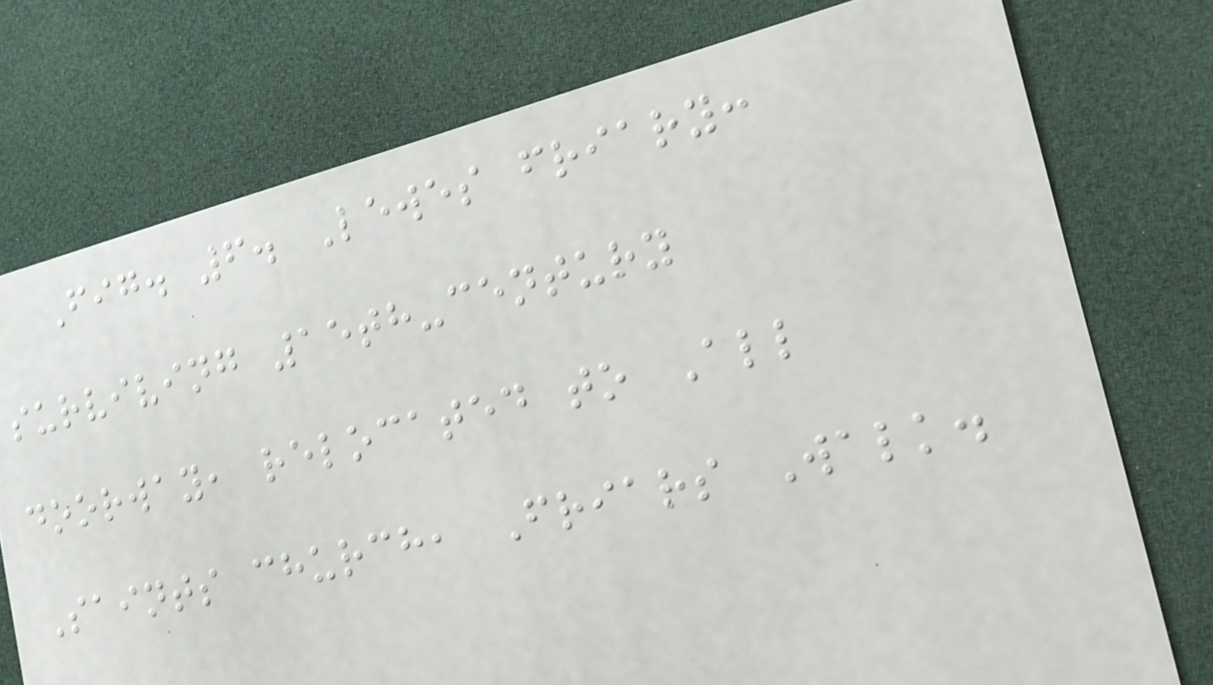Fig. 6. Lewes friary:
surviving 15th-century
doorway, relocated to All
Saints church, Friars Walk.
